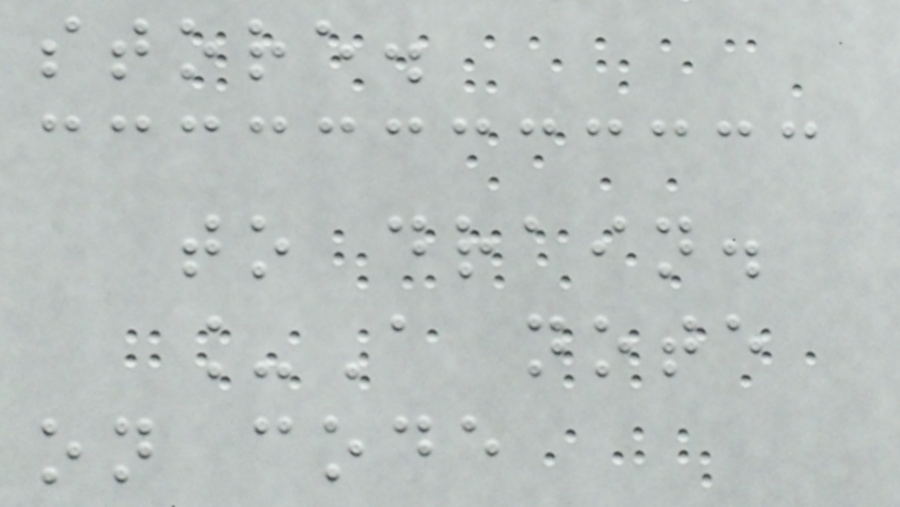store.
to drain.
_A note
on code
